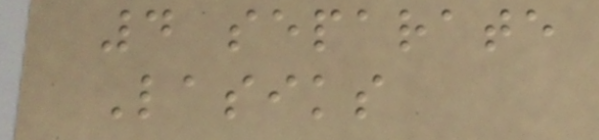4 separate
Lasiks
